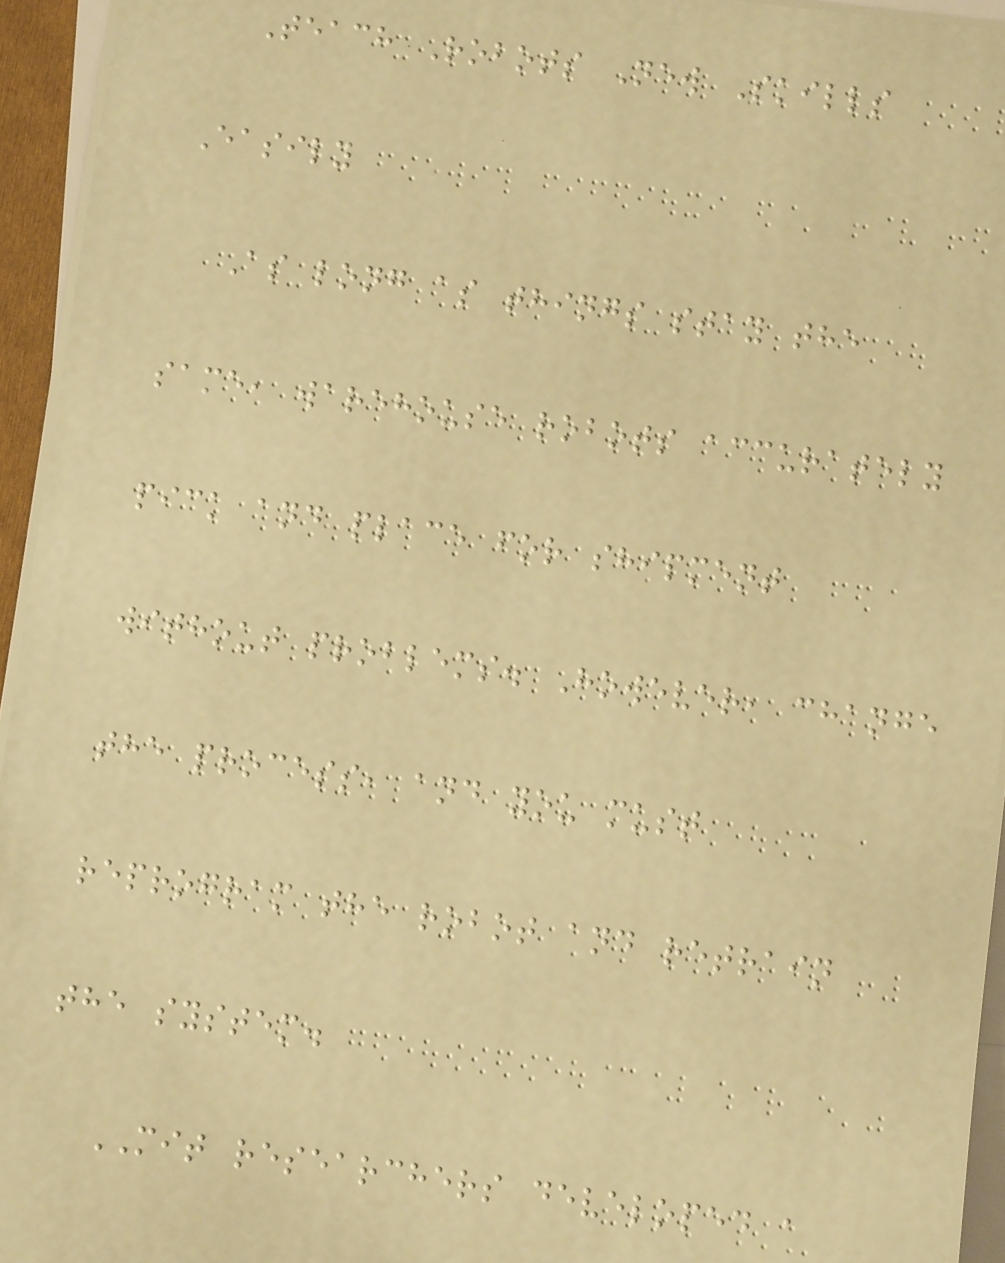Teach Robots New Skills
Easily
As long as things stay the
same, warehouse robots accurately
pick and place for shipment
without problems. However, change
the process, and you must
reprogram the robot and retrain
the system.
MIT researchers developed a
